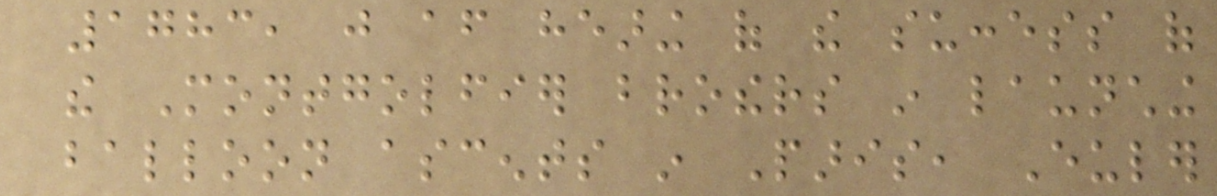1783, just after hearing of the success of
the Montgolfier brothers in launching
balloon ascents in Paris, Euler
